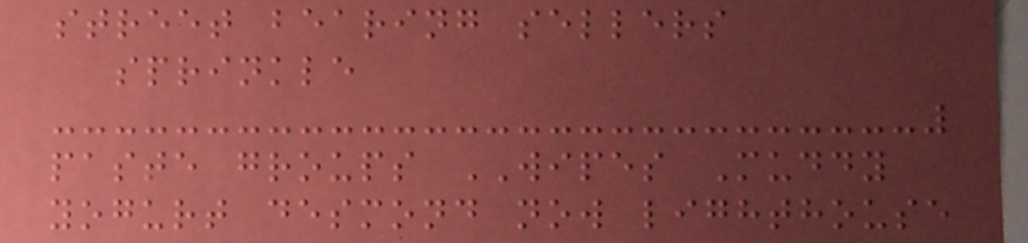street bearing sellers
sprinkle
paste groups WIPES Muddy
yogurt desmond now lighthouse
